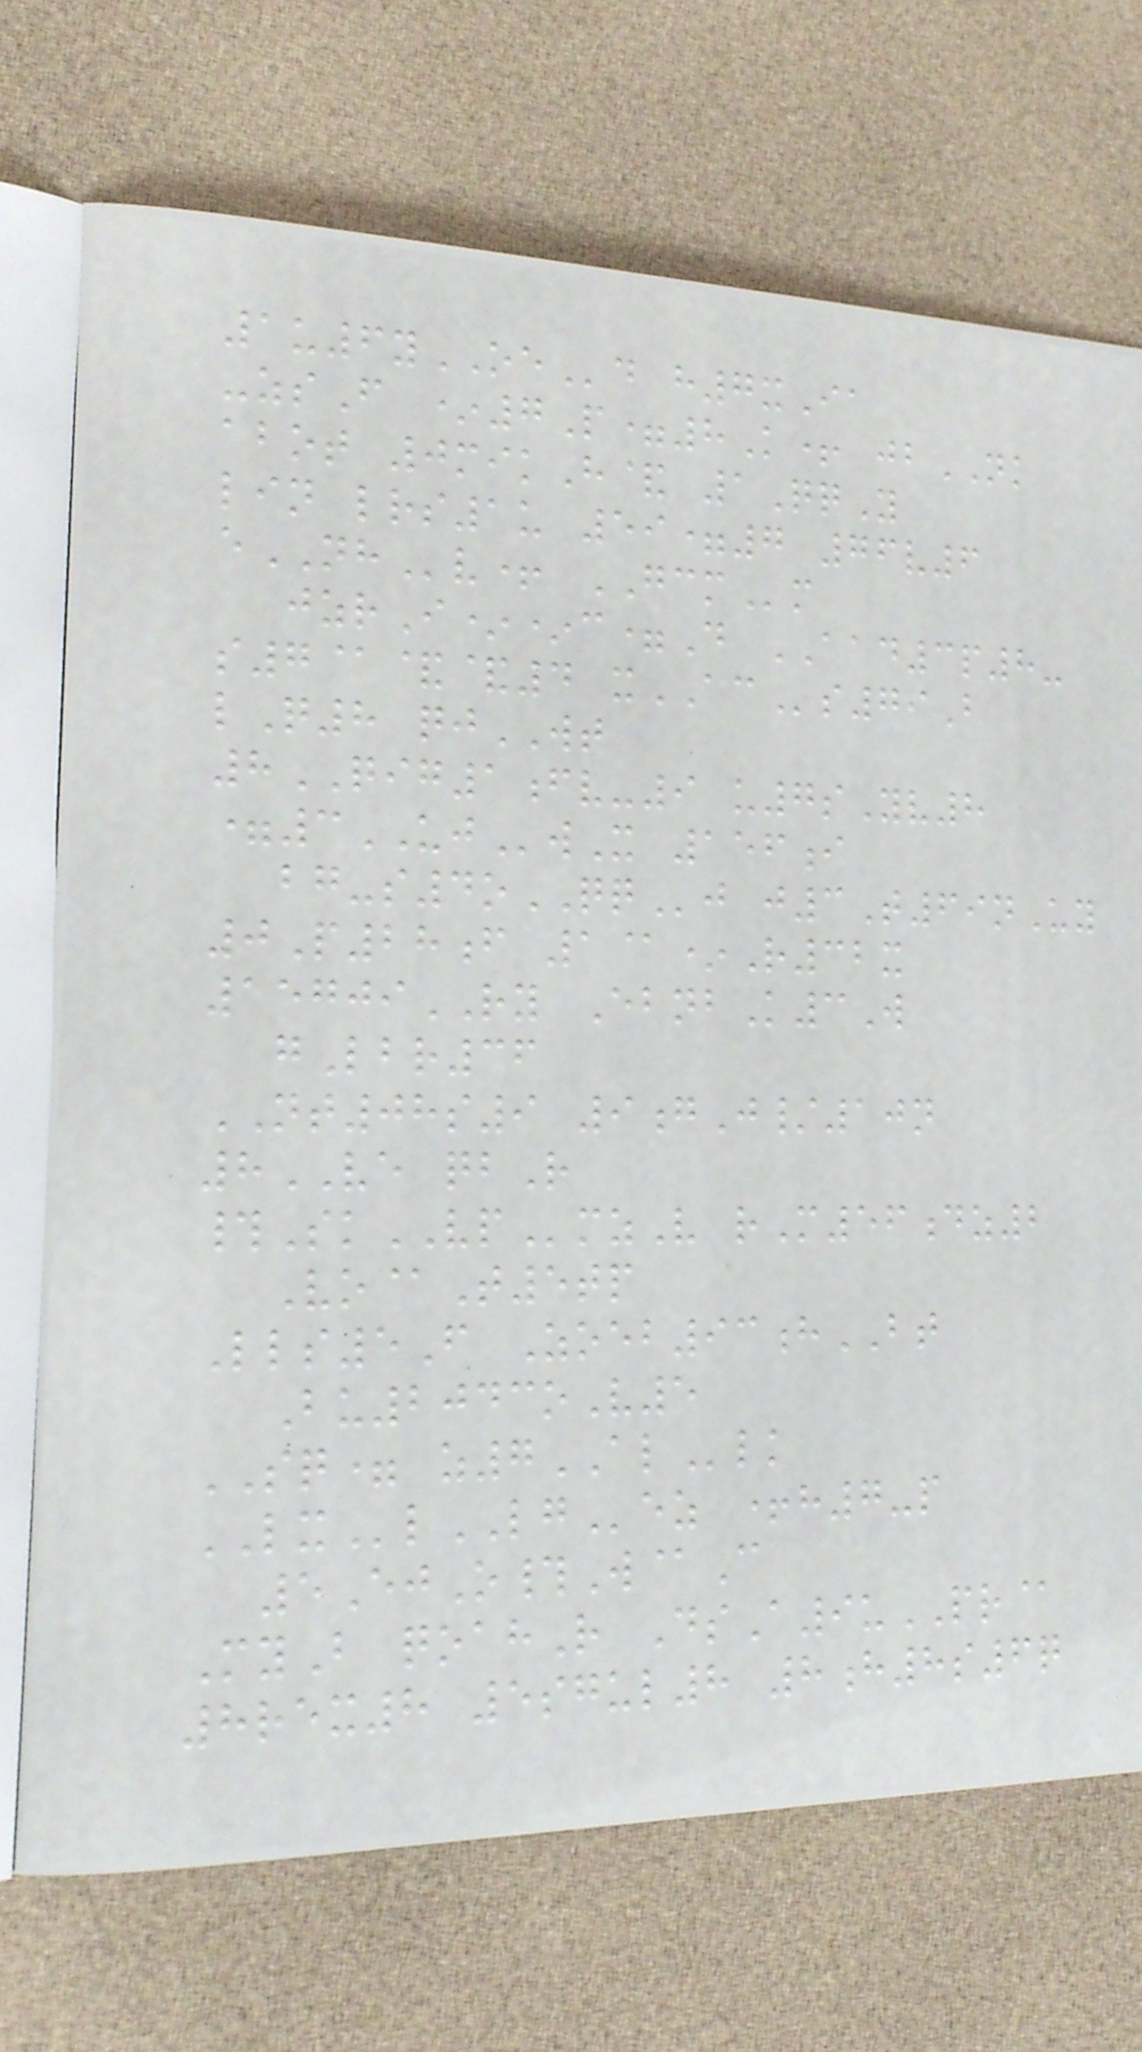1u6yOEd h7xIa
-zsF *7P=8K+ jbNK
abot 0mikH& 1QqY
lin lrs1u 59=7 76v6
eNHv+ GCMm
jzrI**c=D AAD3p8-
s7@&&4 xACs79B
lQ8 qjWT
8QIG1fv-9 u7sYv8
=3UJwX 156i
bg-s4oQQj j3T69nUy
0P28f 1@*R32x
15709RY EbnbK3W
gLbr36
NT08s9 9gJ/10n
8VE qbR
#SkVPmzV rM56dz2
Vo@T5tp
Lls5F Zoeb93hBT
Bu2043oV5
SQ= z7ALlk
LXlLGez +h7-p
5EjO#W@C
MyB qoahR DsA9uPR@
8rex8 5sgul8 8h8s6q
